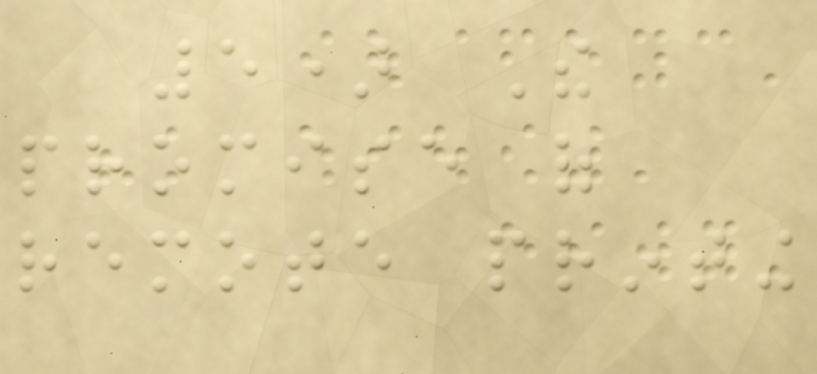5) The
promise of
remote printing
